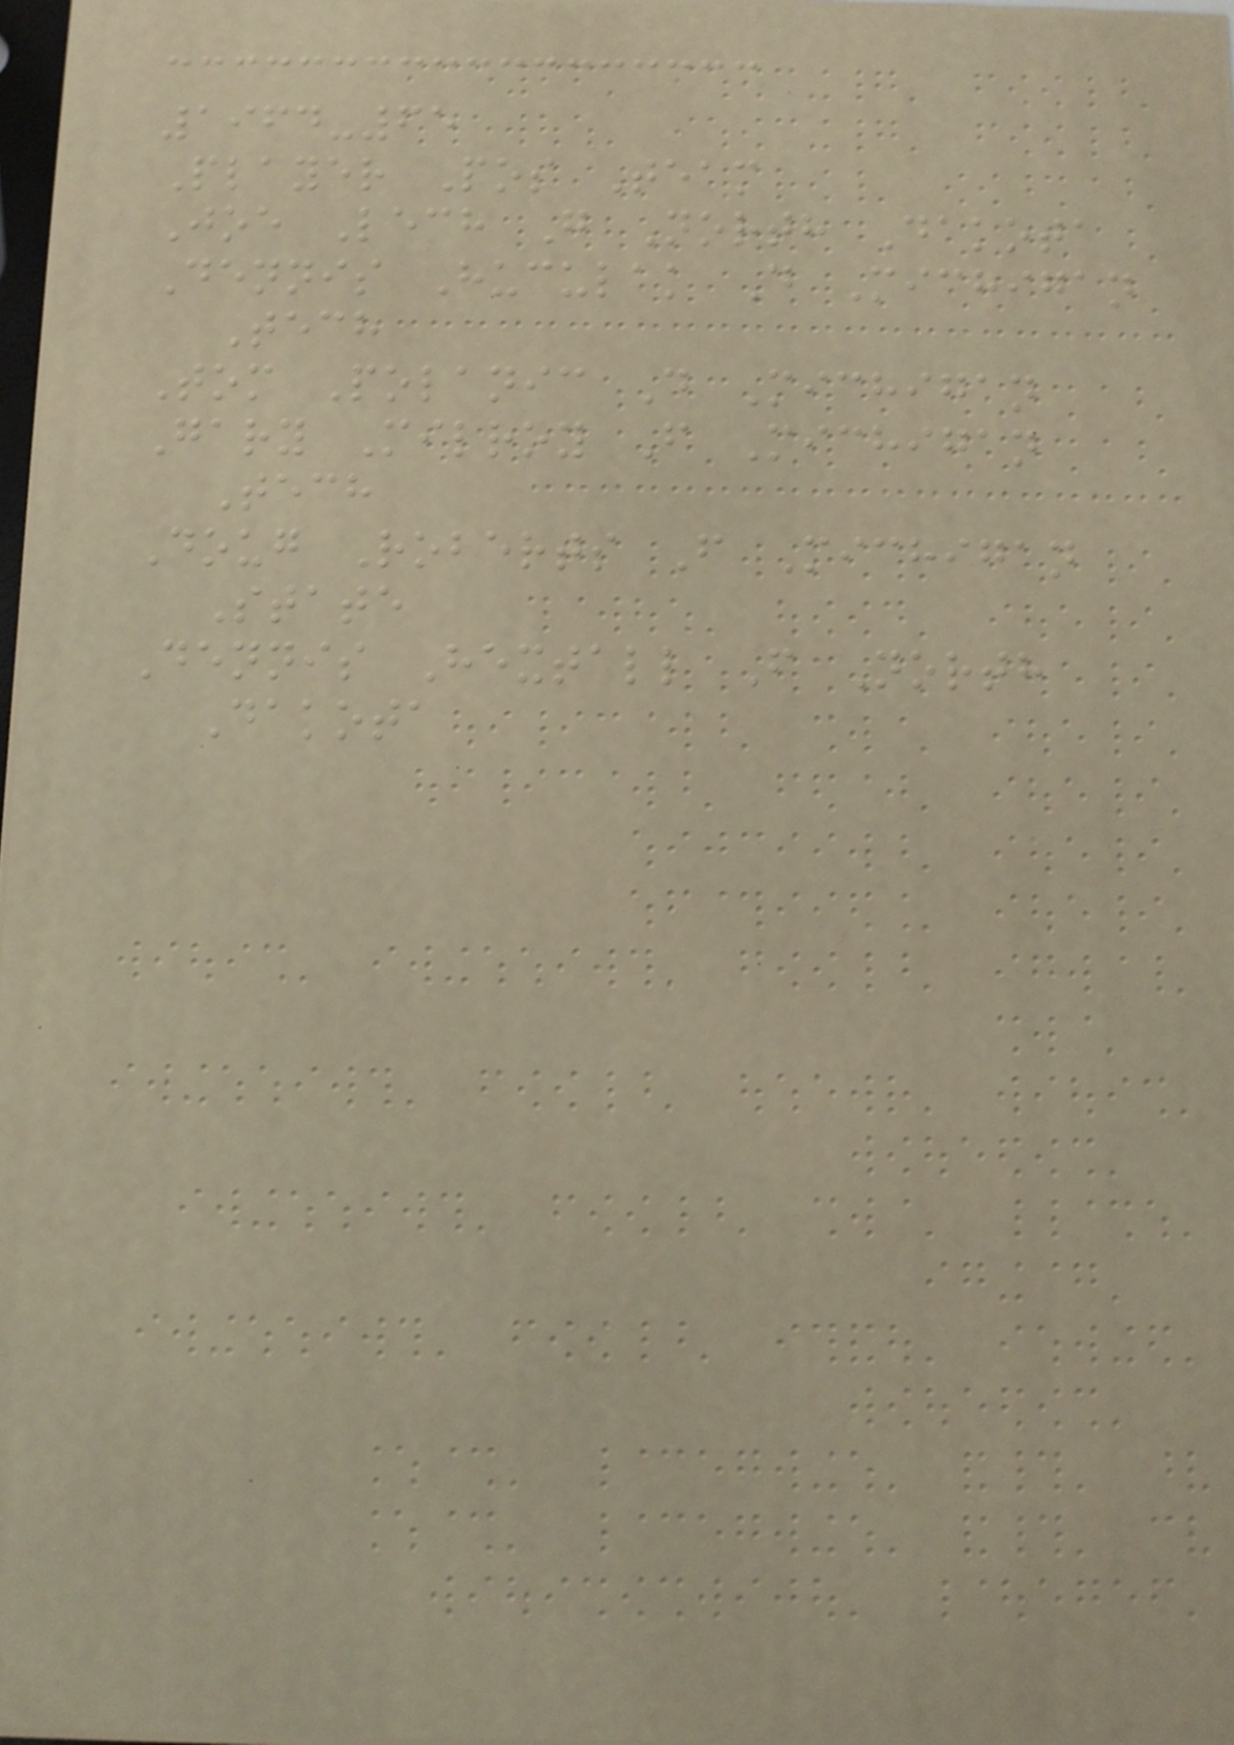1964-65
Player Pos Team
Joe Lech G North Dakota
Dennis Huculak D Michigan
Tech
Tom Polanic D Michigan
Gary Milroy F Michigan
Tech
Doug Roberts F Michigan
State
Dennis Hextall F North
Dakota
